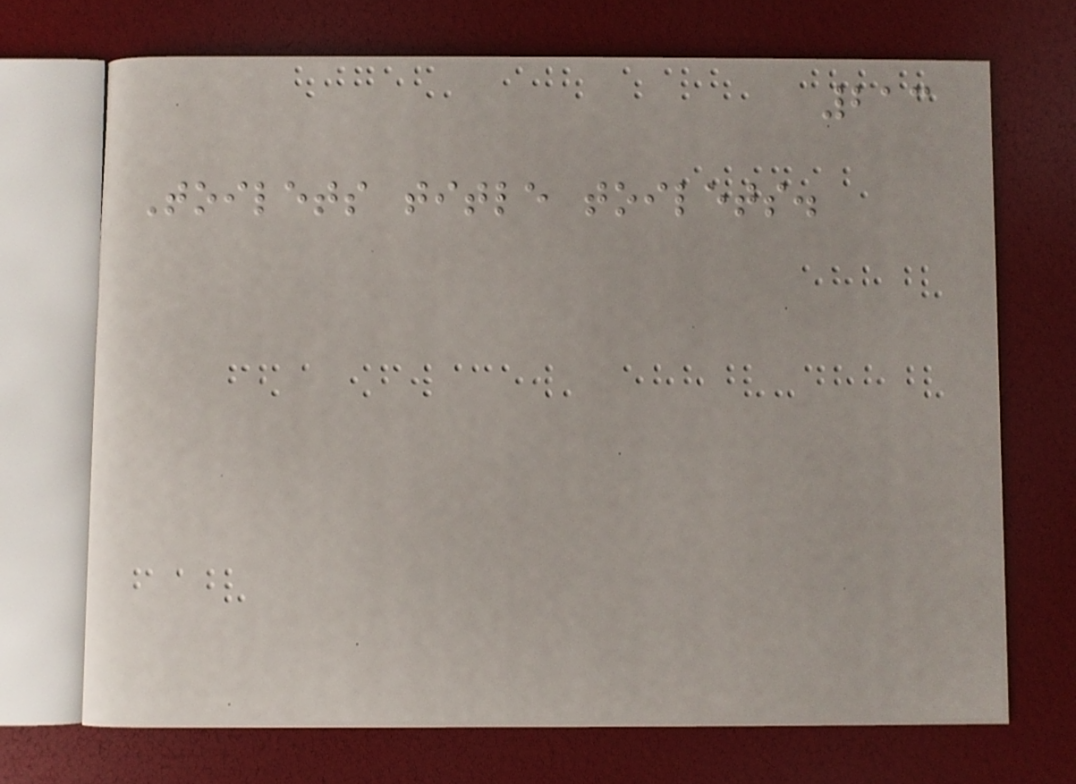213
Toilets title toilets.
